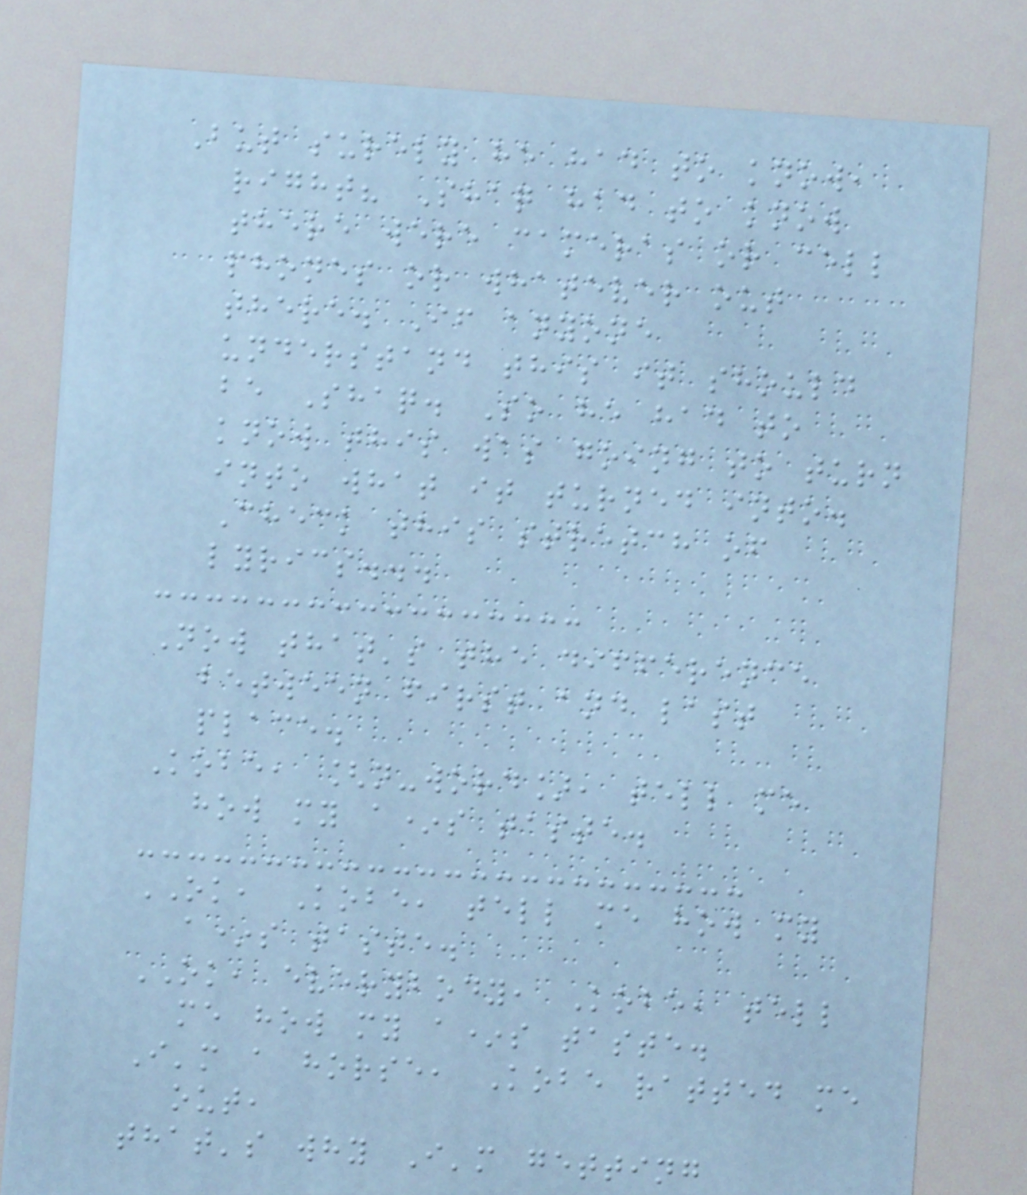But surely he had to know,
right? Shaq had to know
there were cameras or cell
phones or whatever out
there. If anyone
understand this it should
be Shaq. So he had to
know this was going to turn
into what it turned into.
Check this stretch of
lyrics...
Now that's the difference
between first and last
place.
Kobe, [n-word], tell me
how my a*s taste.
OK, Kobe, tell me how my
a*s taste.
OK, everybody, Kobe, tell
me how my a*s taste.
I'm a horse, Kobe ratted me
out,
that's why I'm getting
